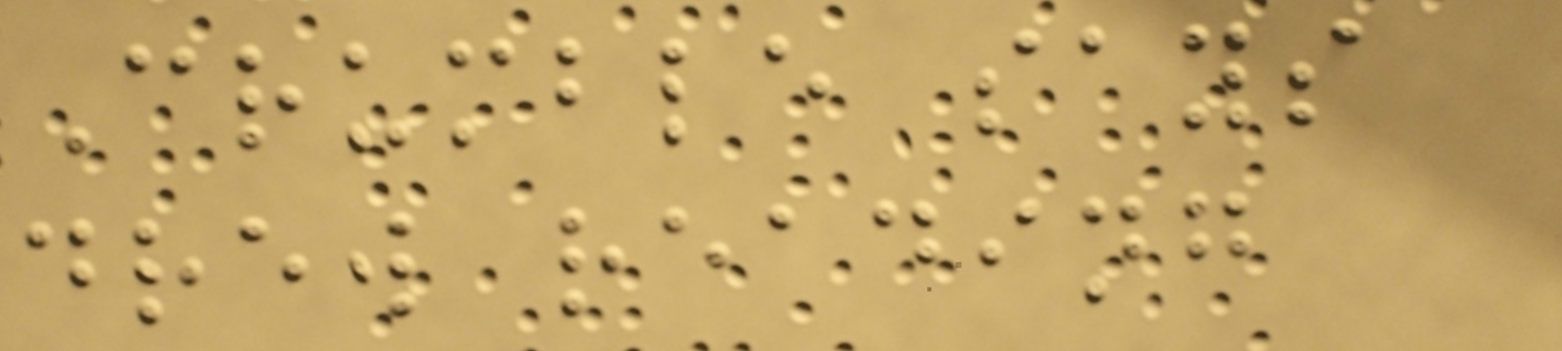Crumble says
drew reading
